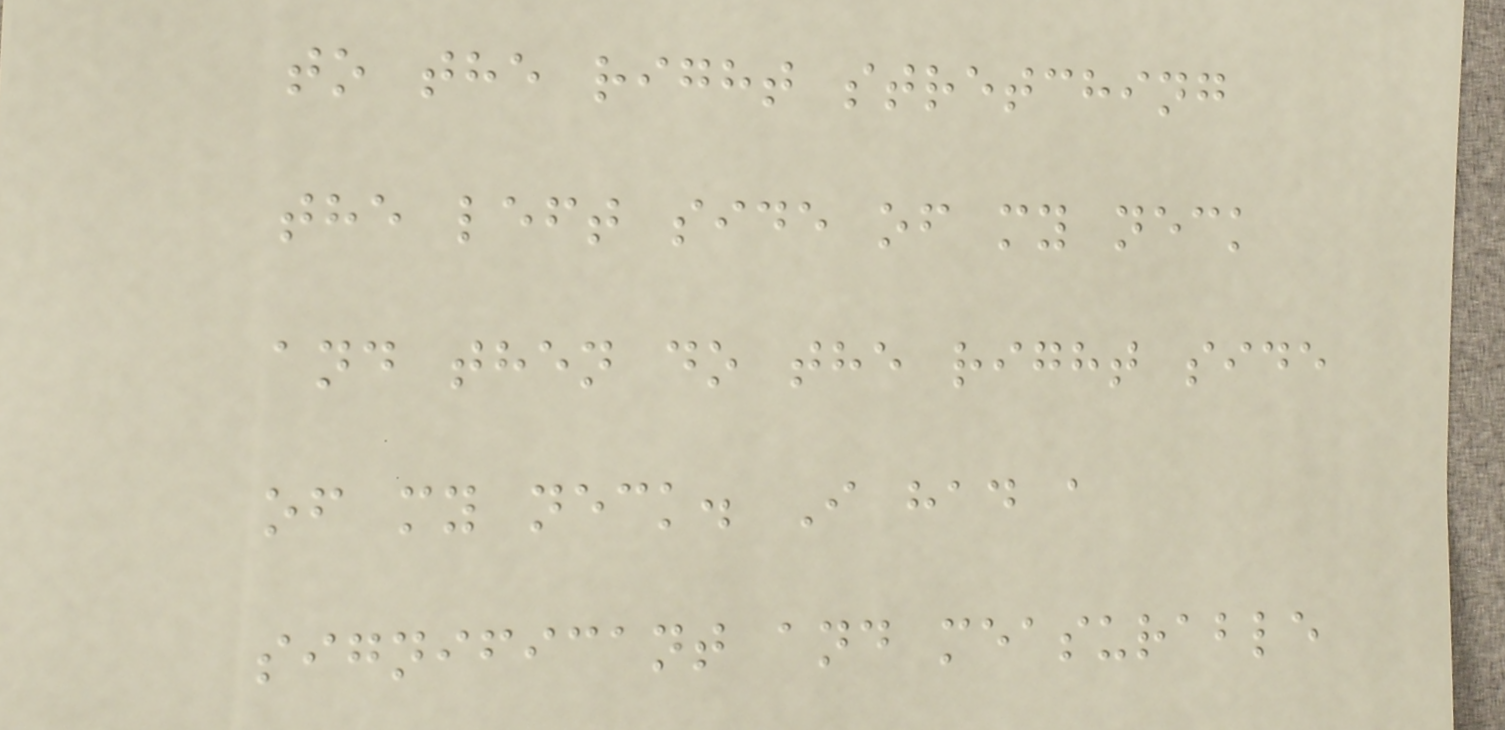to the right stretching
the left side of my neck
and then do the right side
of my neck. I had a
significant and measurable
